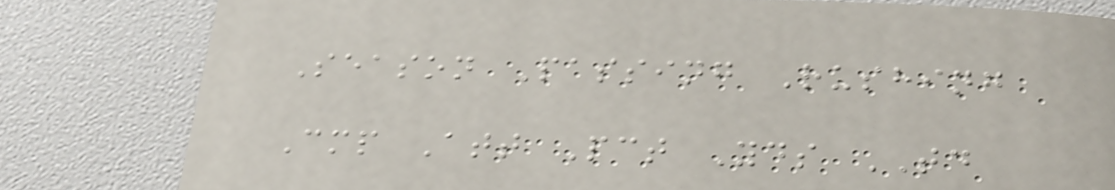Season Passing Rushing
Cmp Att Pct Yds TD
